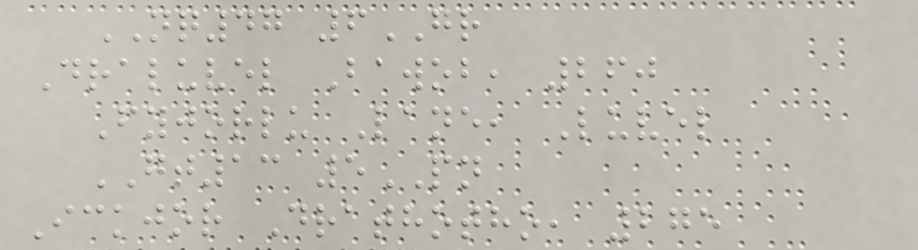NQ47 6GR
Draluvel Bawob, 260
Fyjorlu Lane, Luvel
GT13 5PN
Ickjor Drathotho, 275
